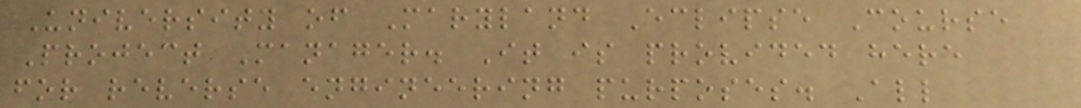University of Maryland Eclipse Course
Project Manager. It is provided here
for reverse engineering purposes. All
